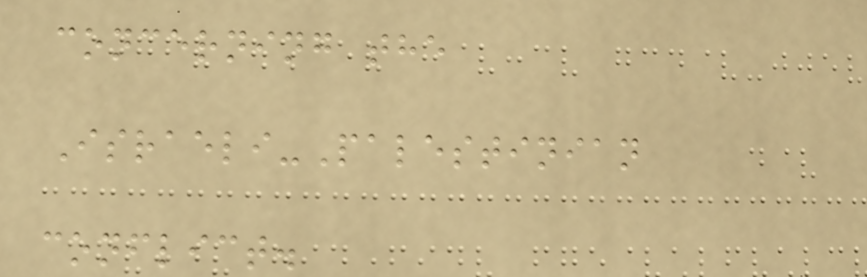concerning the
Israeli-Palestinian
conflict.
